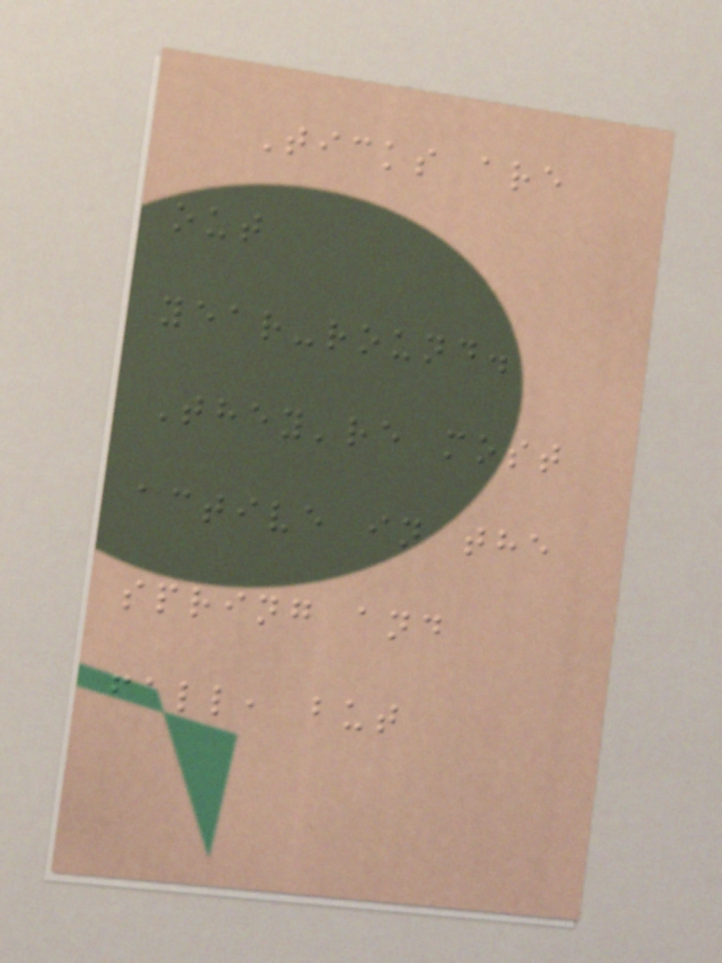Ticks are
out
year-round.
They're most
active in the
spring and
fall, but
